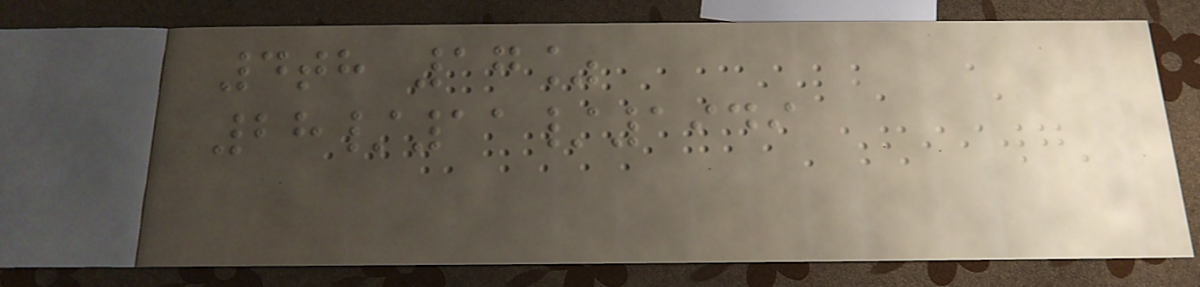4th 17%
28/11/1949
